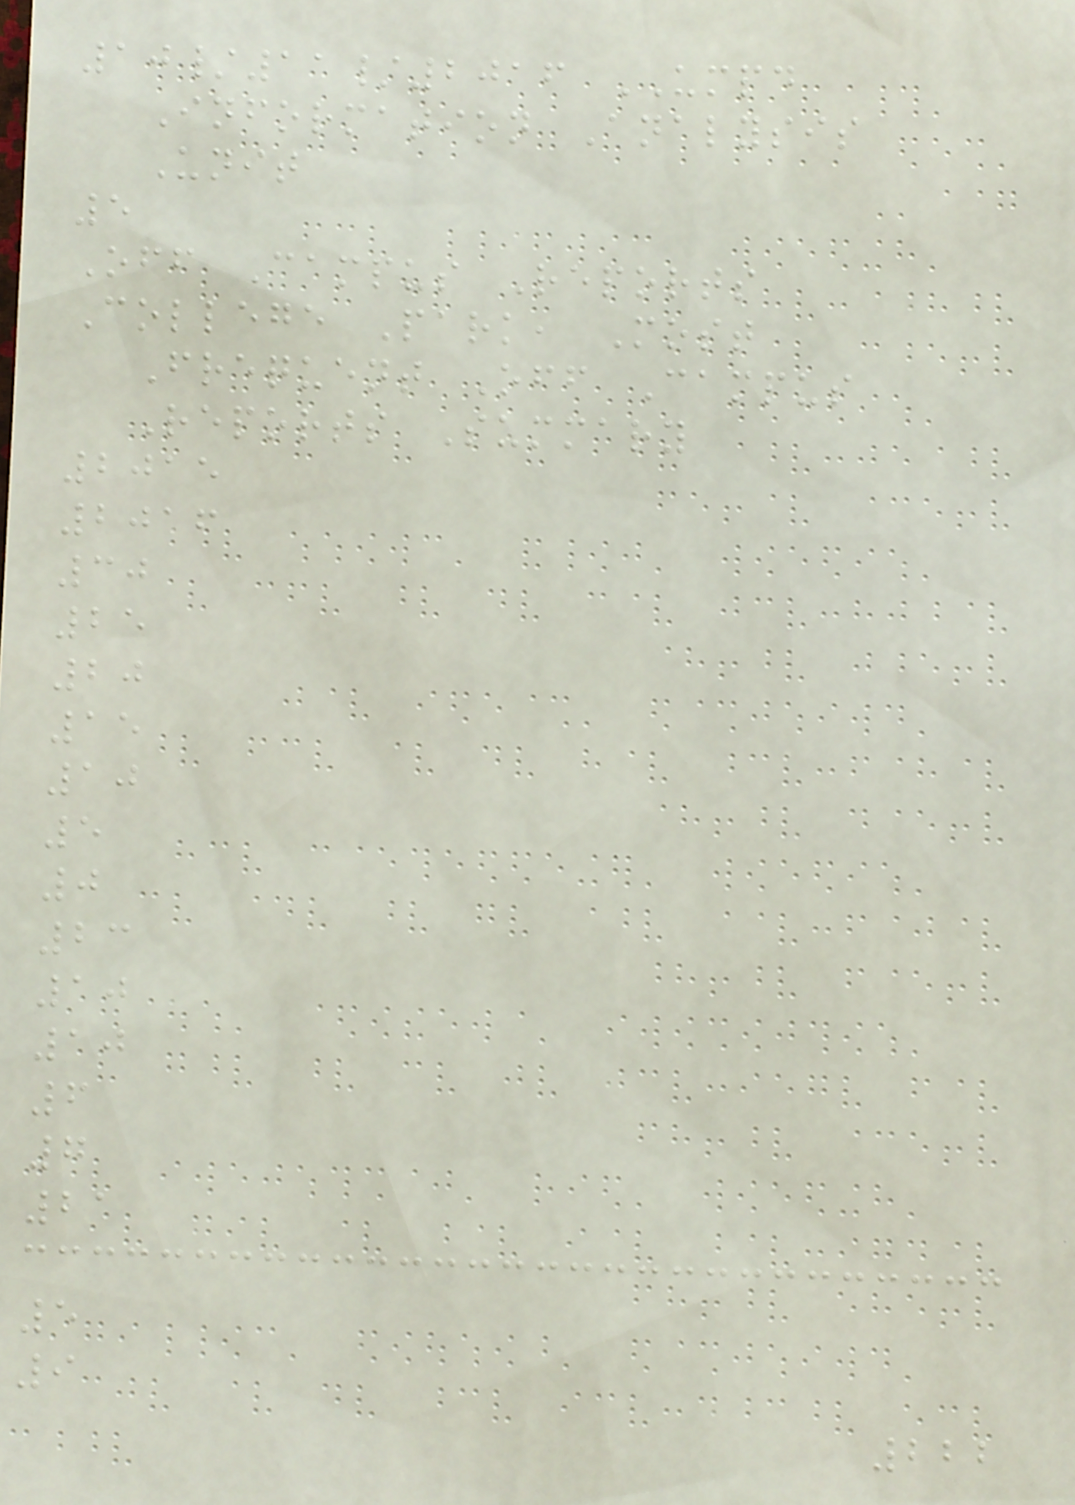10/11/2016 UMPD
Information Analysis
Unit
5
Off Campus Reports
College Park, Most
Frequent Off Campus
Reports Summary
2015
2016
30
25
20
15
10
5
0
23
10
10
6
7
21
5
9
222
